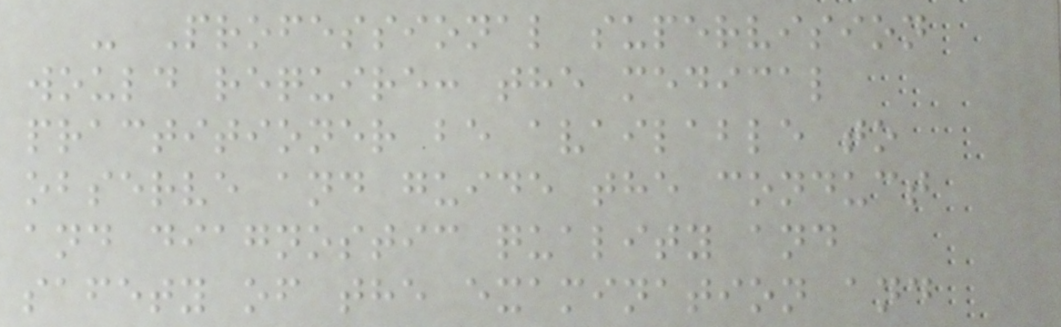- Professional supervision
would require: the medical
practitioner be available to
observe and guide the conduct
and diagnostic quality and
safety of the examination and
